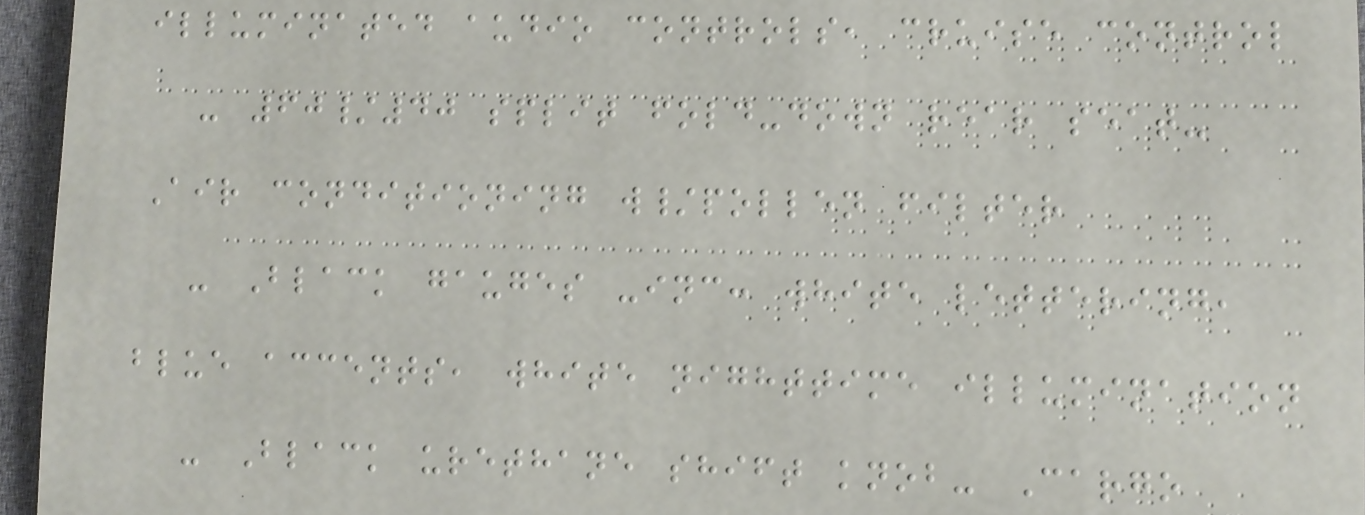illuminated audio controls, cruise control
- 60/40 split fold-down rear seat-
Air conditioning w/pollen filter
- Black gauges -inc: white lettering,
blue accents, white nighttime illumination
- Black urethane shift knob- Cargo
